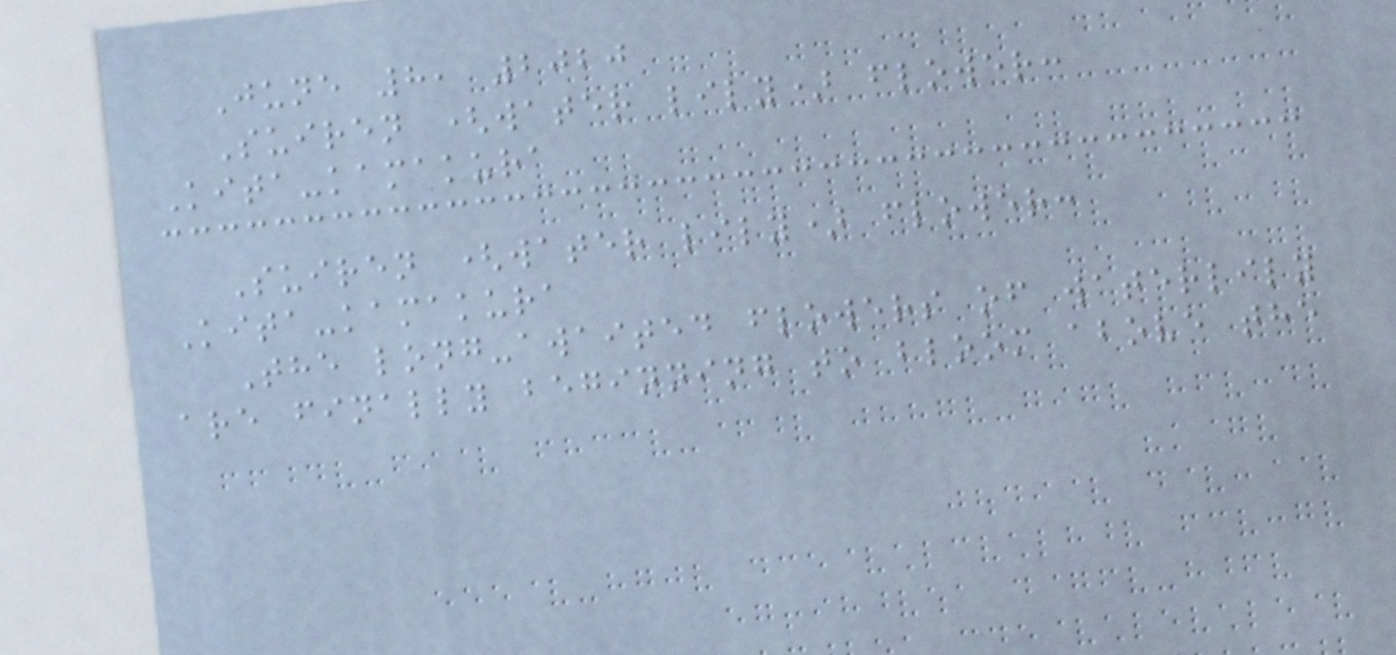June 8, 2020
Suiren (water lily) flower:
Kita-kamakura
Suiren (water lily) flower:
Kita-kamakura
The long-awaited flowers of waterlily
are finally beginning to bloom above the
